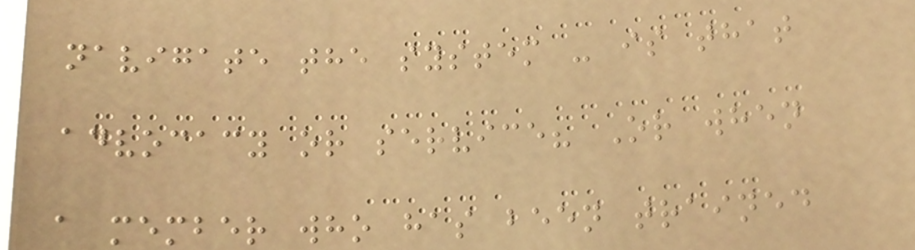navigate the system - is that
advocacy or service? Or when
a member who has been trained
